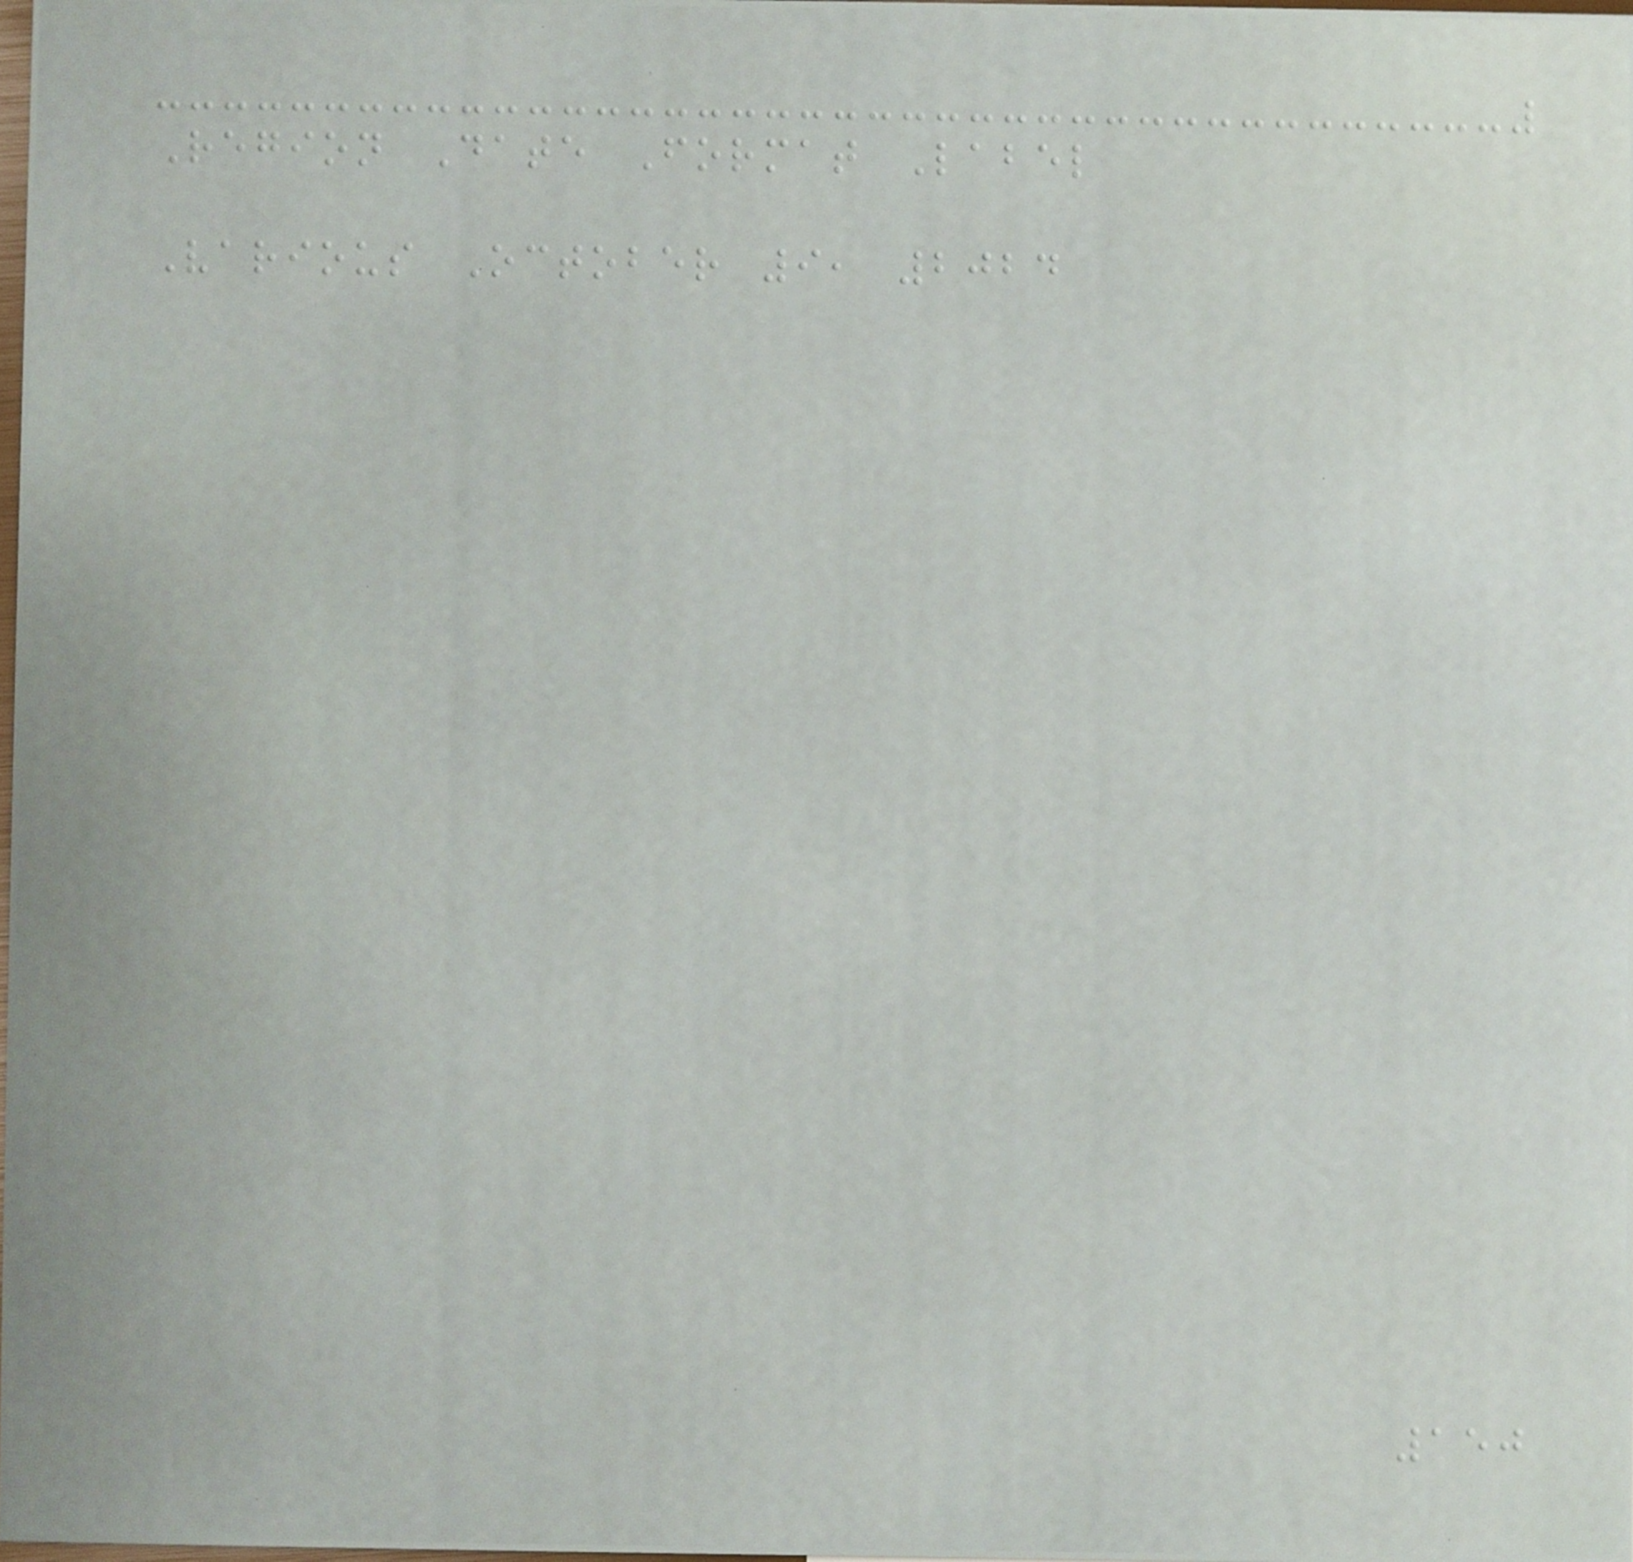Region Date Format Label
Various October 9, 2024
150
